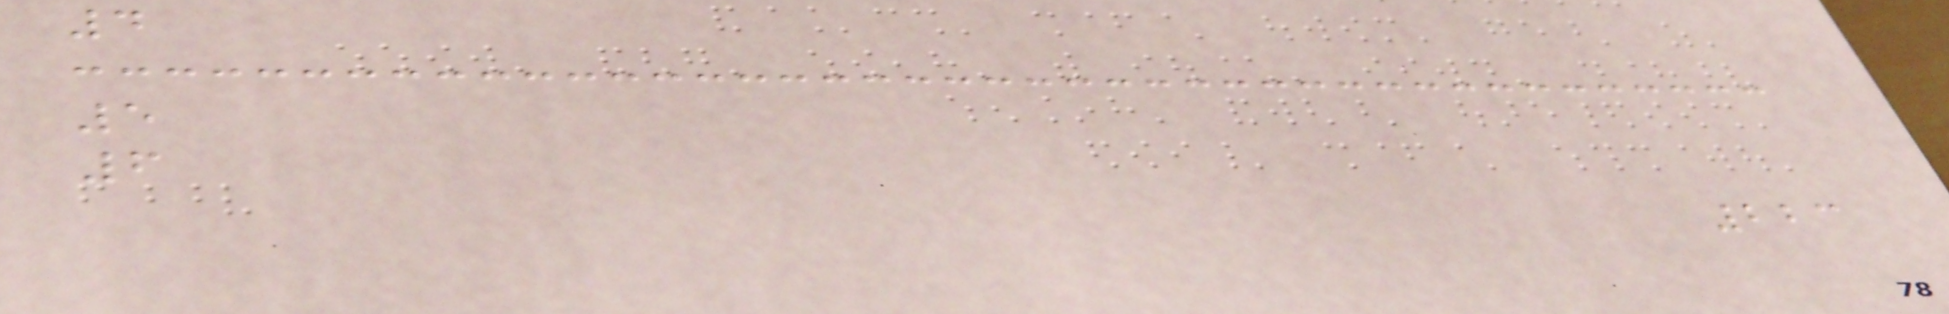4
5
6
223
